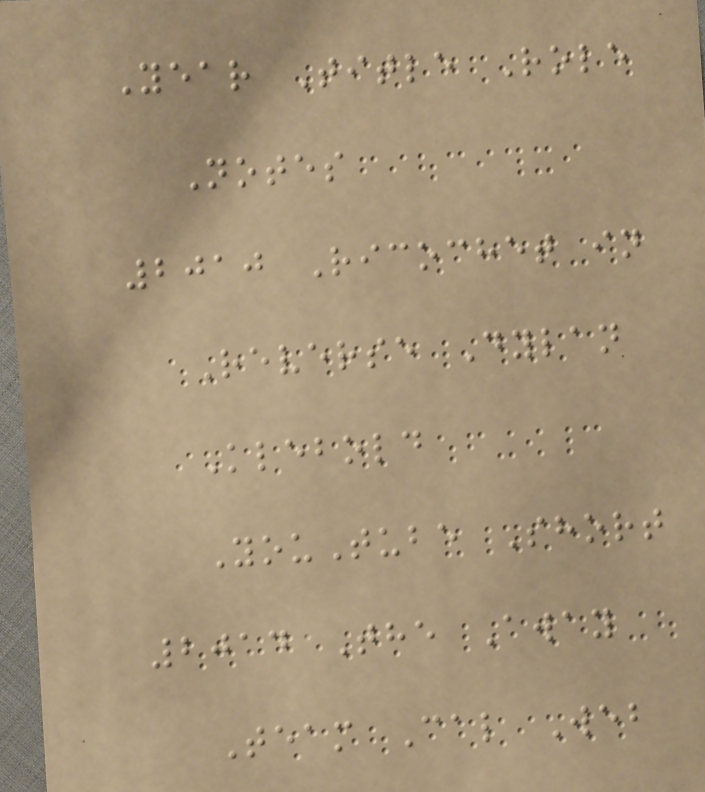Year Title Role
Notes
2010 Ricochet in
Reverse Dylan
Klebold
YouTube Short
2014 The Away
Team Cal Web
